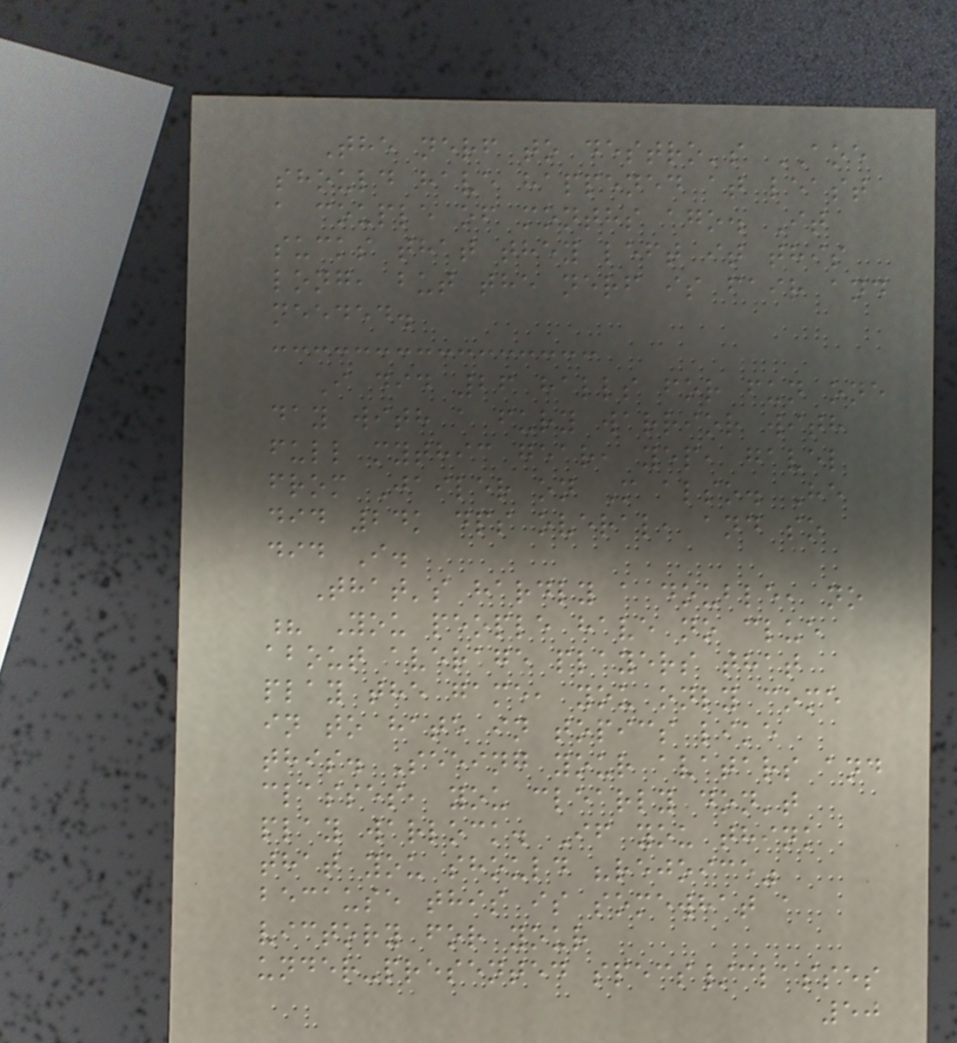The nerf to destro's AOE
should have happened at least
a couple of months ago. It
sucks that they left it this
long, but the nerf is fair and
needed.
I did 26 halls for fun one
day with a fury warrior with
full mythic gear, yep, gavel
from Jailer on M also. He
did 24k dps overal, and so
did I.
That's hardly a double, no
? You people have no clue
about average players that
play the game, you only come
in to hate in topics like
this. Seeing your avatars and
classes, you clearly don't
play warlock. If you think
that you should "rejoice"
because this is somewhat a
victory for your
under-presented specs/classes
50
